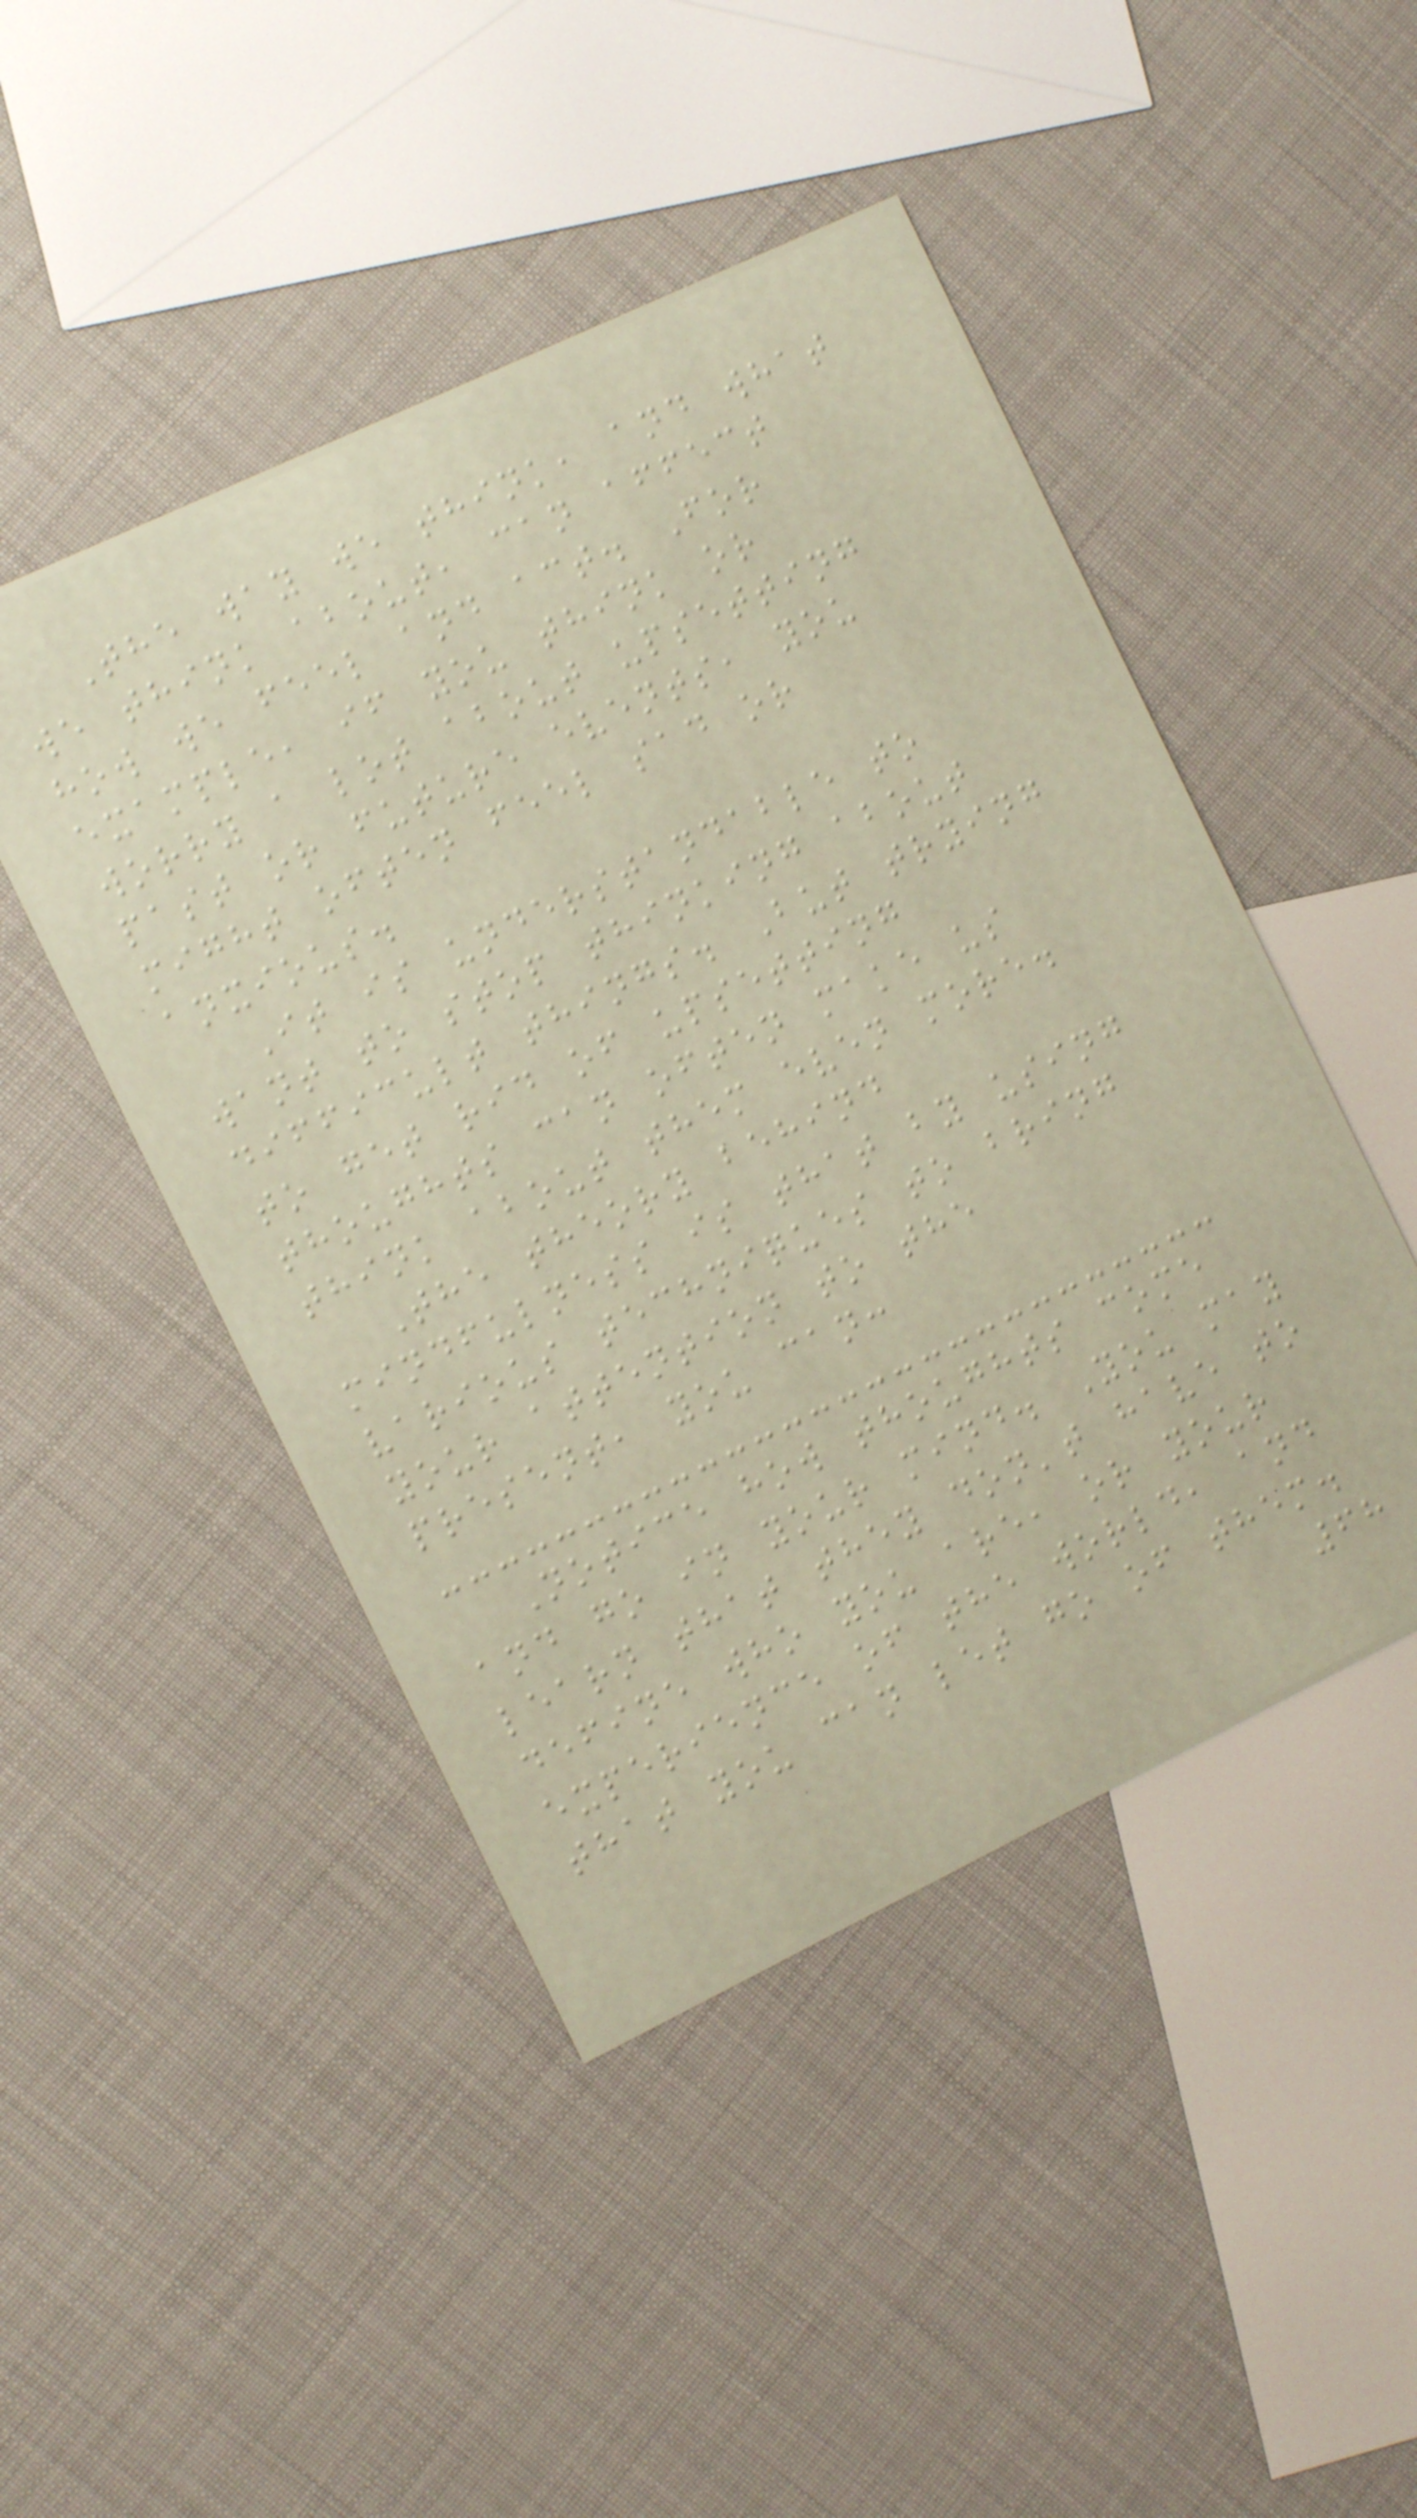The way we think, and what
we think about, can affect
how we feel and act. For
example, if you think or
worry a lot about upsetting
past or future events, you
might often feel sad or
anxious.
It is understandable to
want to stop thinking about
difficult things. But trying
to get rid of upsetting
thoughts can often make us
think about them even more.
The theory behind
mindfulness is that by using
various techniques to bring
your attention to the
present, you can:
Notice how thoughts come
and go in your mind. You may
learn that they don't have to
define who you are, or your
experience of the world, and
that you can let go of them.
68
